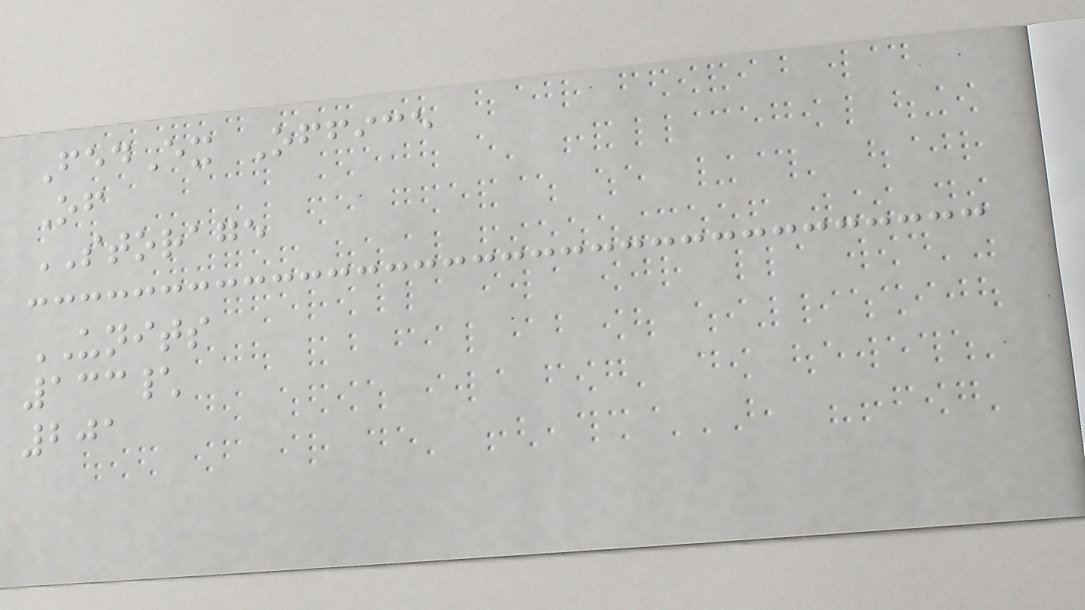FedEx Office
Of
STORAGE
UNITS
133\
201
